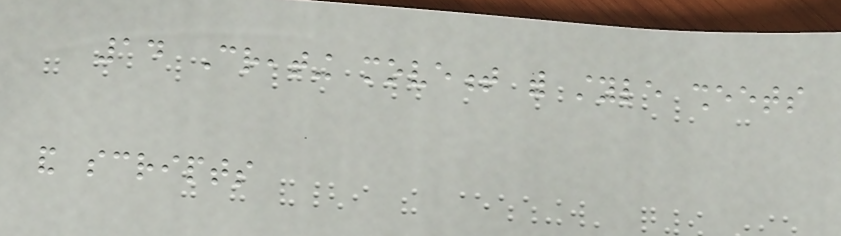14 Creating movement with style sheets
and scripts
